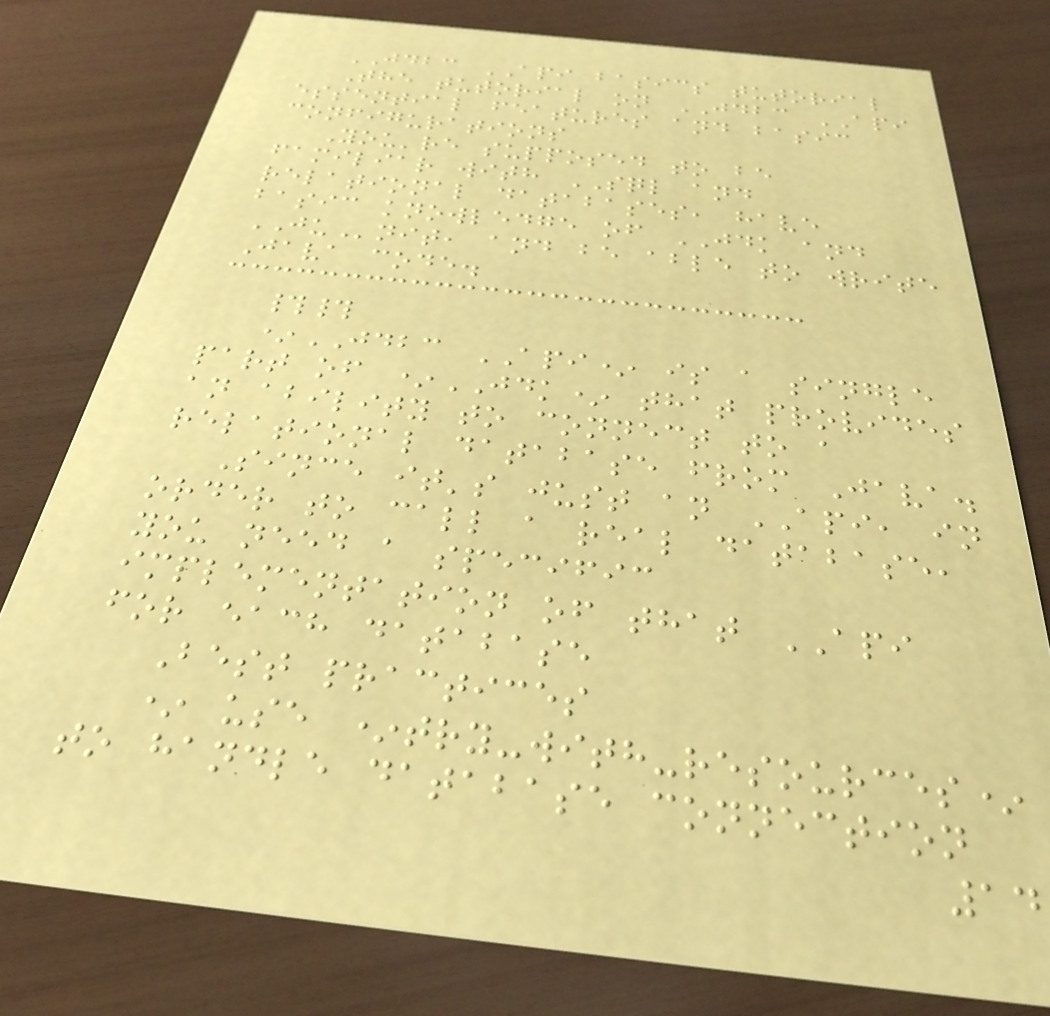JDBC API basics tutorial
The tutorial on JDBC API
essential features and basic
configurations
You're supposed to be
familiar with SQL and
relational databases, have
basic knowledge of JDK and
JUnit, and be able to write
Java code.
##
*JDBC API* is a single
part of *JDK* that provides
an ability to connect to a
relational database from Java.
Since it's just an API, in
order to call a real database,
you need a specific
implementation of that API
for each database
Best practices
* use *try-with-resources*
to handle database connection
14
